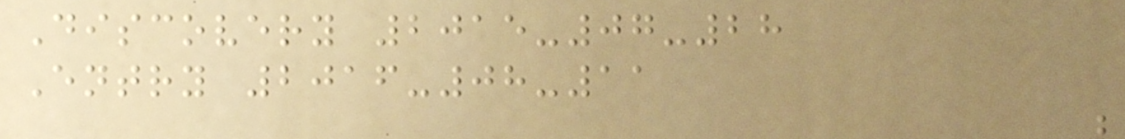Discovery 2015-07-28
Entry 2016-08-11
